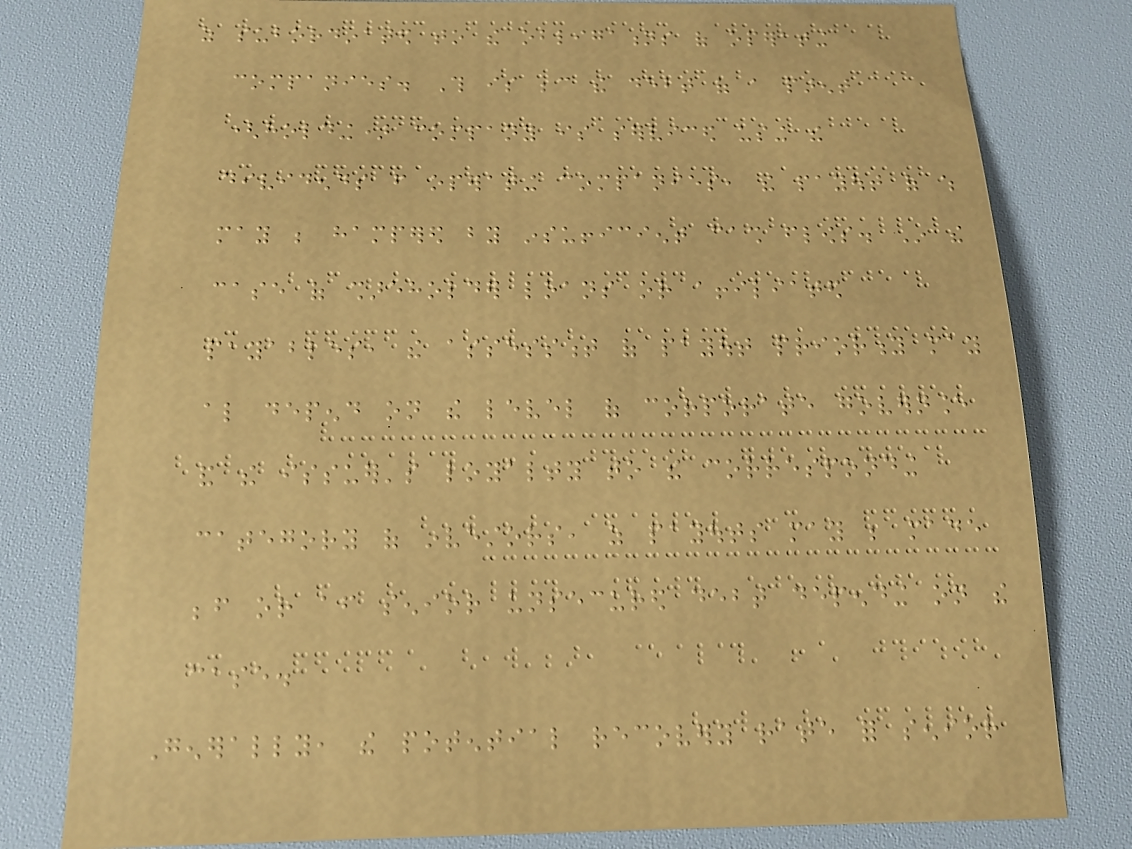as subordinated to the obligations of operating
companies. This is because the debt of a parent
(holding) company is serviced using the
dividends from operating companies, the payout of which
may be hampered by insufficient cash flows. In the
case of shareholder loans or affiliated
payables, the assessment of payout priority may
also depend on the level of corporate governance
and the issuer's loyalty to the corresponding
category of investors, as payouts may be made
before or after senior unsecured debt depending on the
case.
Generally, the potential recovery rate for senior
